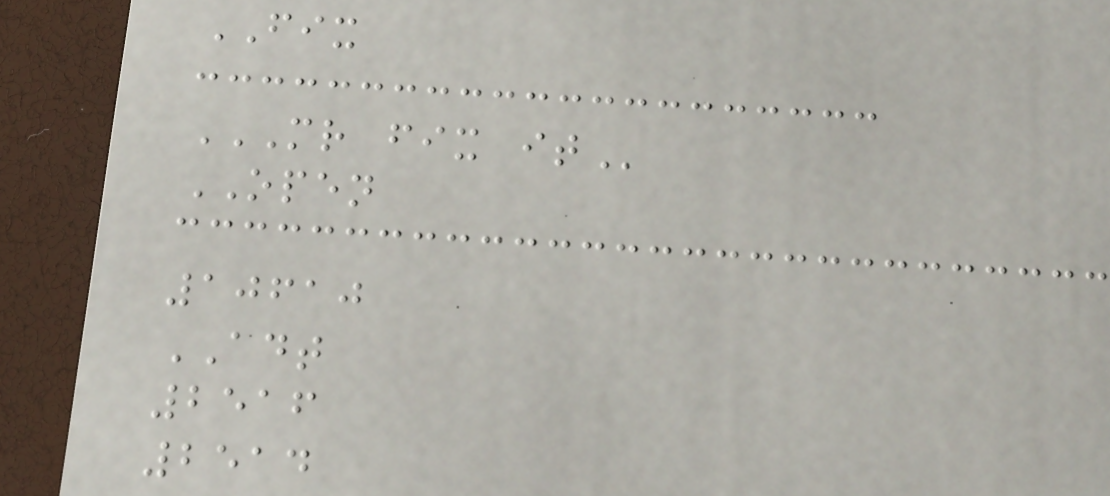FIX
MR FIX IT
OPEN
10610
ADT
2516
2514
